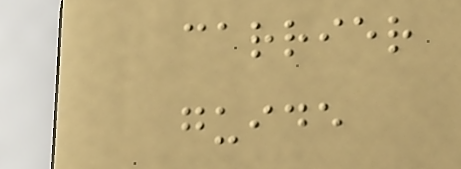carrier
guide
